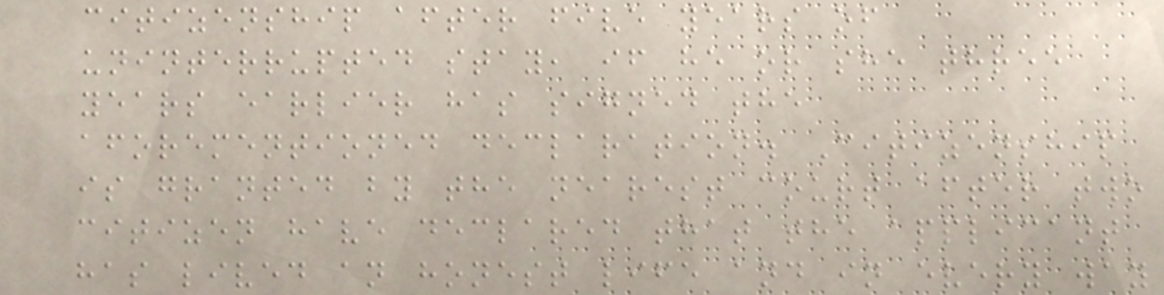citizenship after five years of
uninterrupted stay, if he or she three
years earlier has signed the
aforementioned declaration. Citizenship
is granted by the nearest court after two
citizen have declared that the applicant
has lived an honest life and in every way
